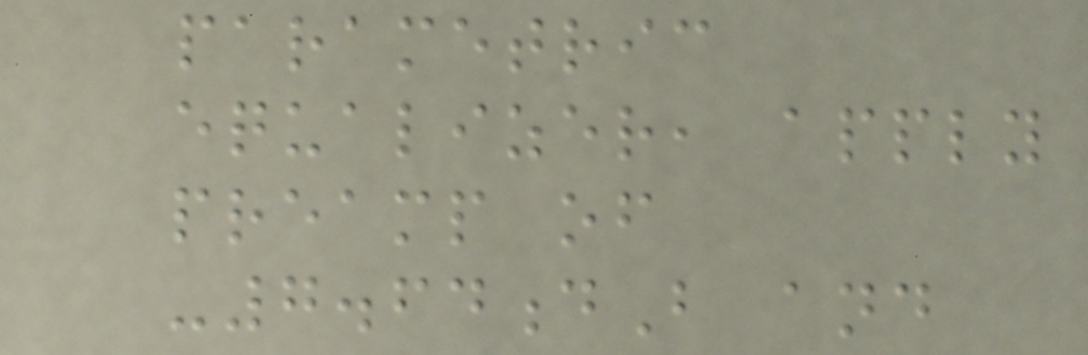parametric
equalizer, apply
preamp of
-7.64dB and
